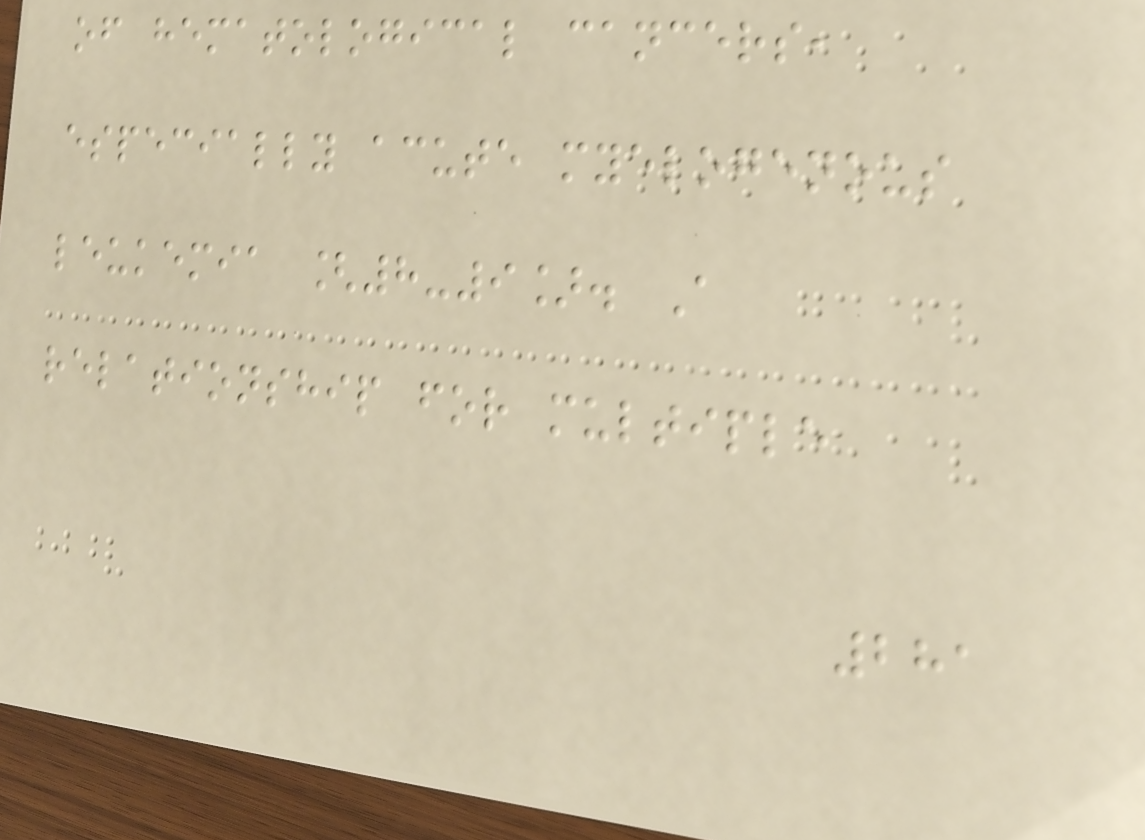of hematological cancers,
especially acute myelogenous
leukemia [8-9]. A
relationship for multiple
281
